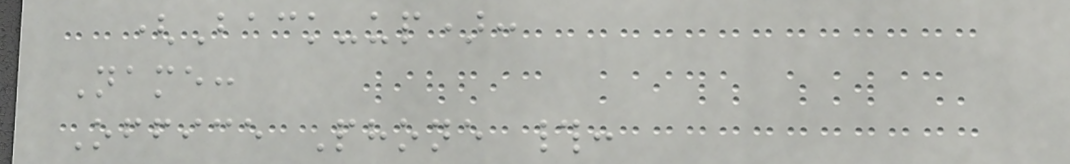(Back-up):
Name:
Office Phone #:
